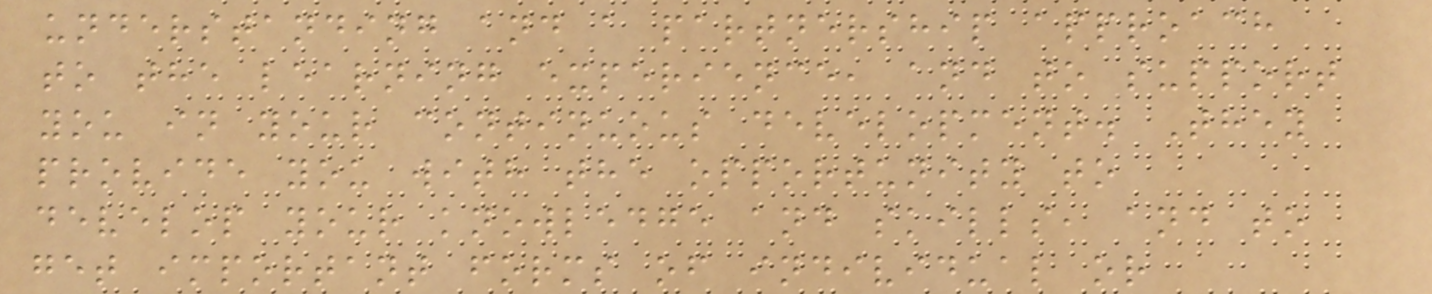understanding and a partnership approach
to the learning experience, and to support
you in your continuous development. They
provide you with the opportunity to
develop your knowledge and skills, and to
get important forms of individual or
